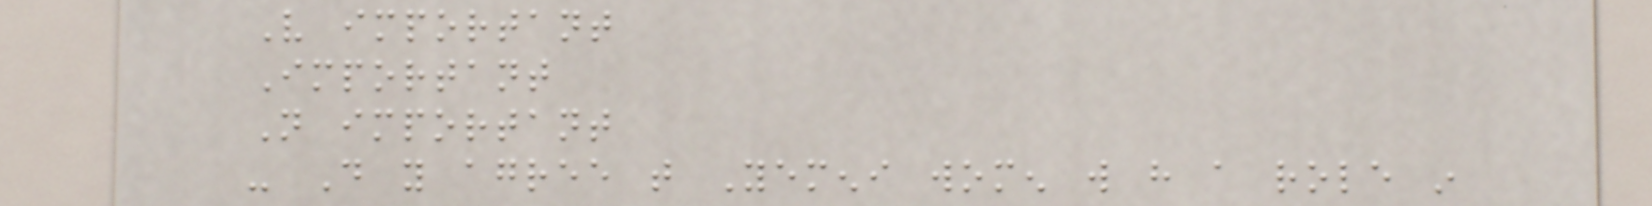Very important
Important
Not important
- Do you agree that Yemeni women will have a role in
